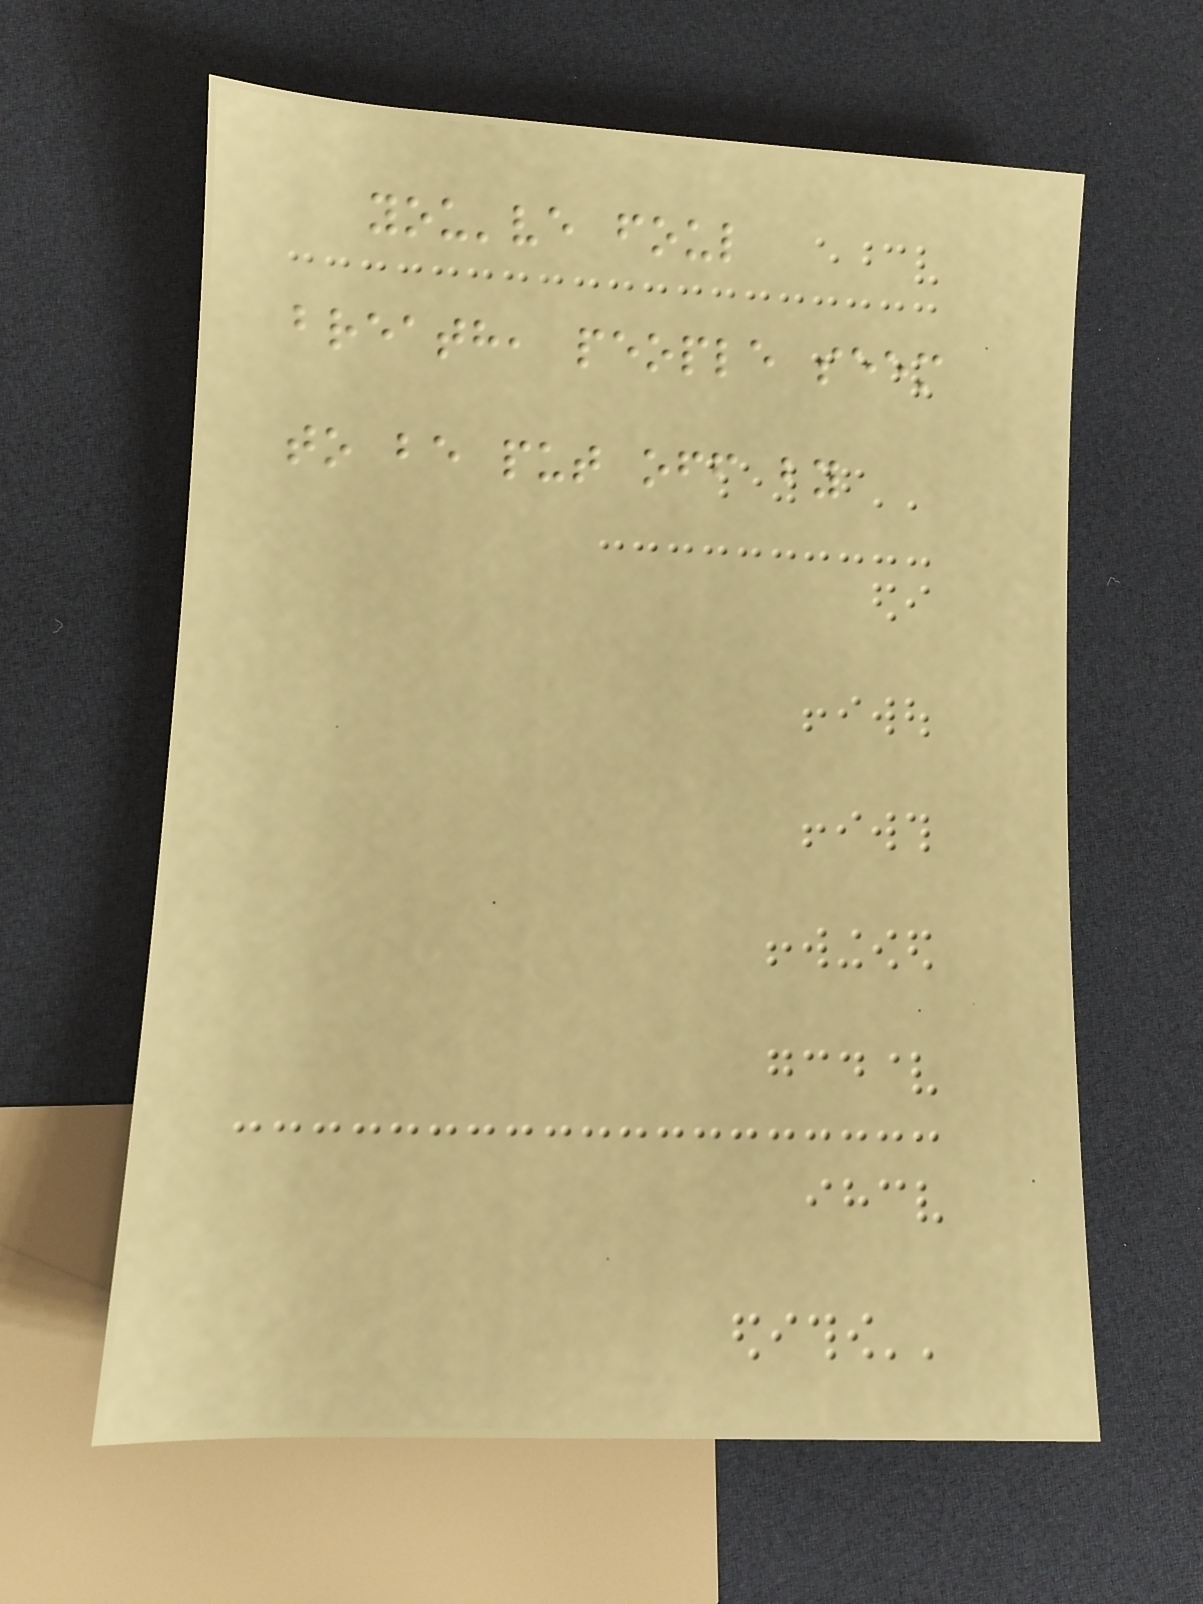you've foul
breath, people seem
to be put off by
